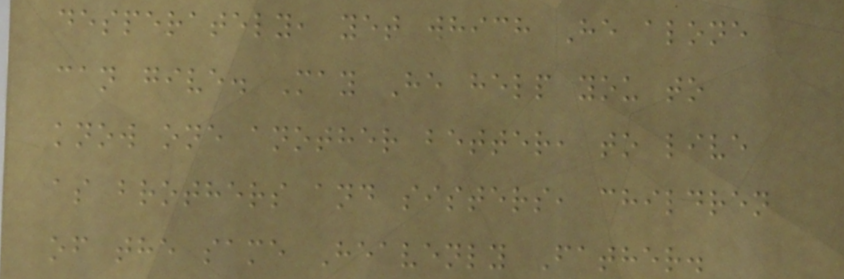desperately, yet which He alone
can give. May He help you to
know one another better, to live
as brothers and sisters, children
of the same Heavenly Father.
